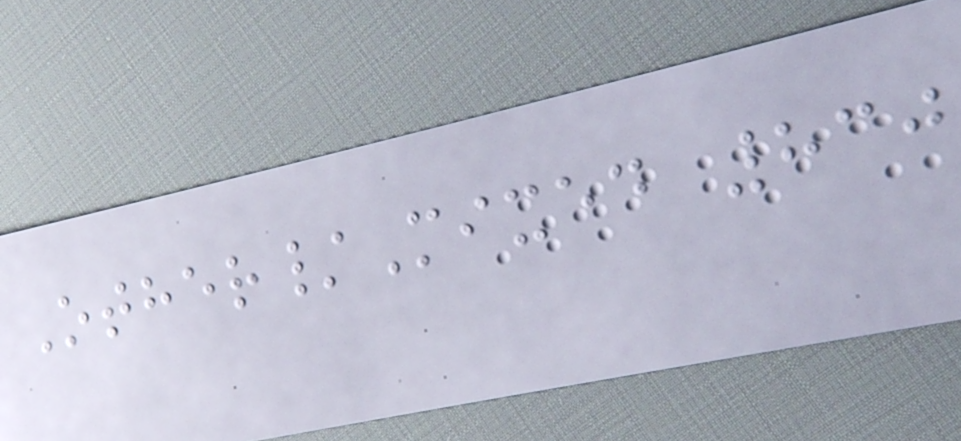Other/Mixed 830
